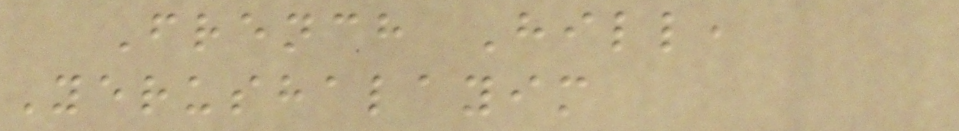French Hill,
Yerushalayim
